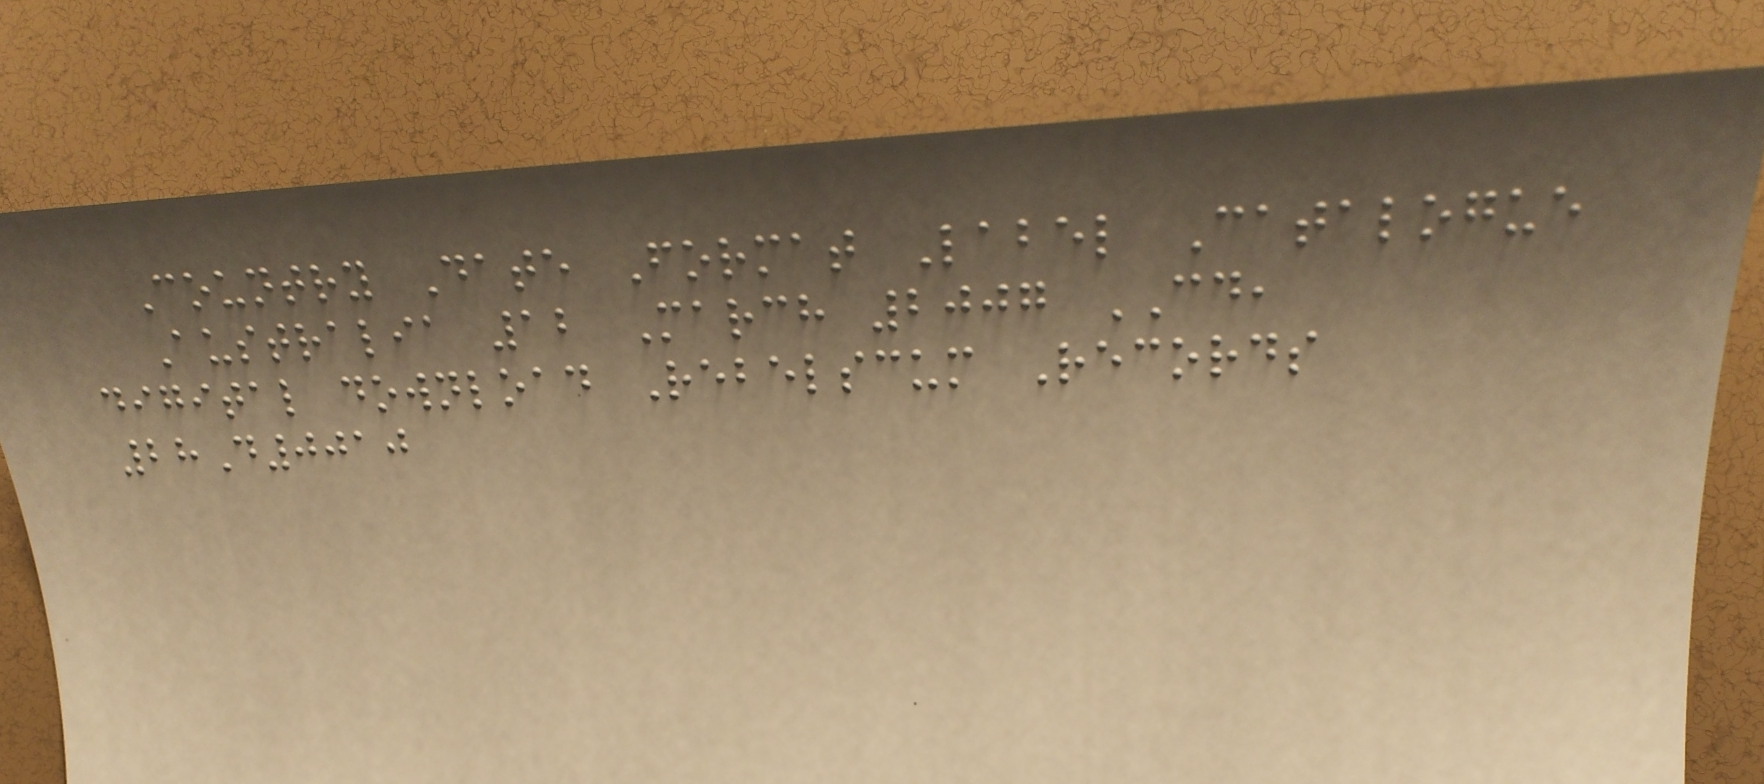Country Date Format Label Catalogue
Australia 12 March 2007 CD,
digital download Rebelscum Records
28D0010
